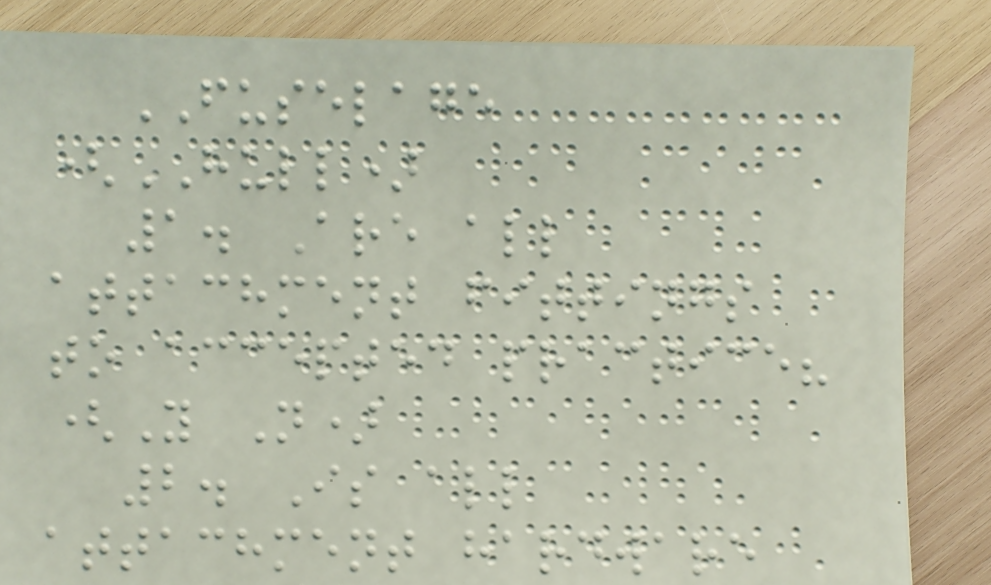FUSELAGE
(HULL)
1. Are all
attachment fittings
to accepted practice?
(Y N)
2. Is all
attachment hardware
